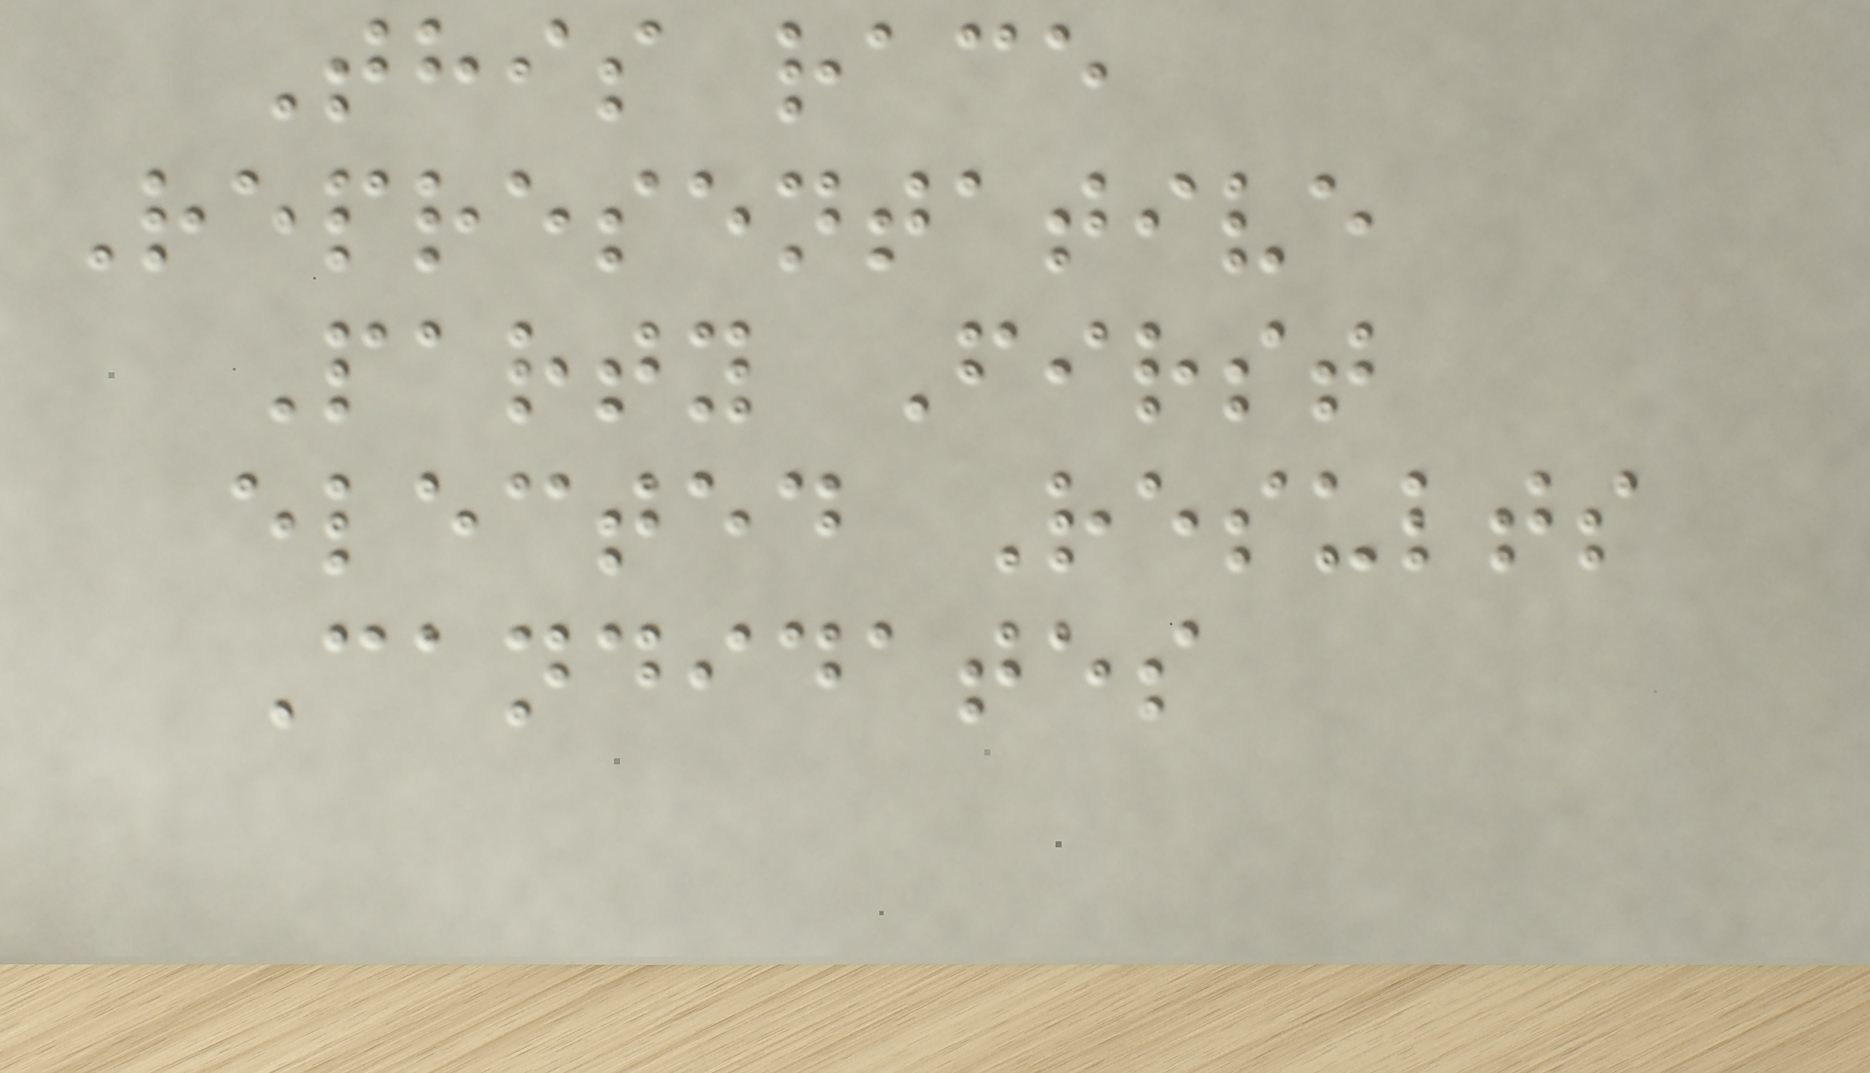This race
Representative
Party First
elected Results
Candidates
